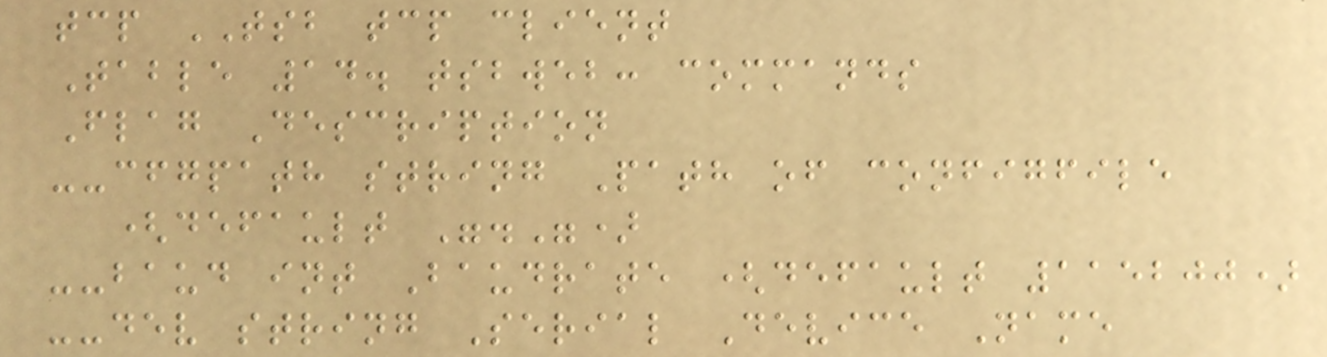tcp TSB tcp client
Table 14. tsbweb: commands
Flag Description
--cfgpath string Path of configfile
(default ".")
--baud int Baudrate (default 115200)
--dev string Serial Device Name
